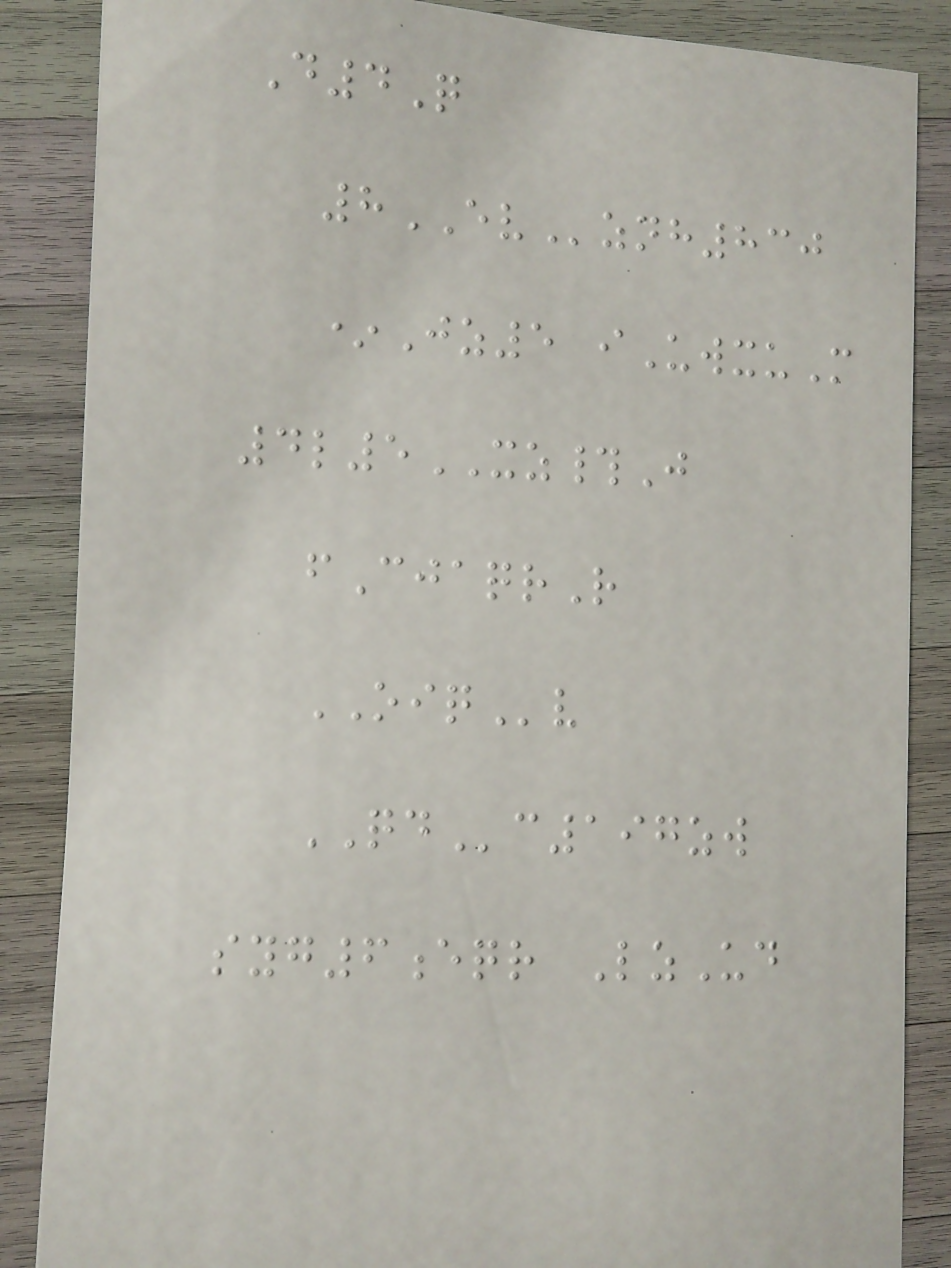D4Q
8EVznh830
*Jz5 iUwxuM
4l5XZ#J
fCjaqrR
OIQv
QDc197zw
syg6eqr LzUd
